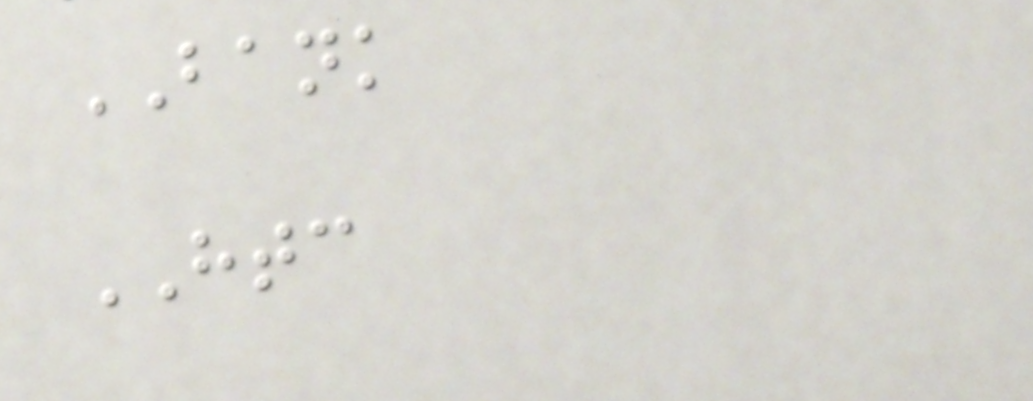BANK
HTC
